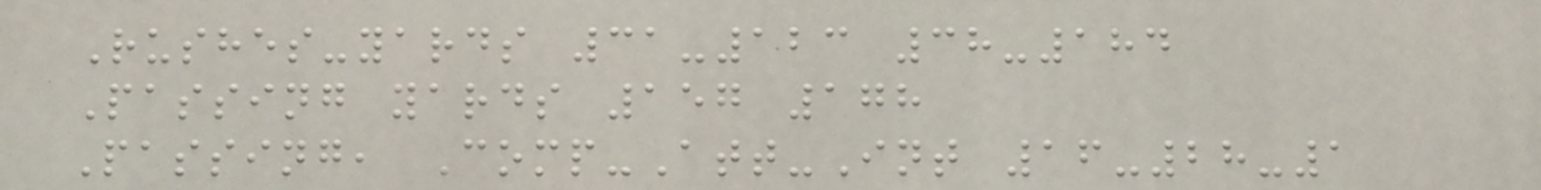Rushes-yards 31-123 38-184
Passing yards 157 178
Passing, Comp-Att-Int 16-28-1
